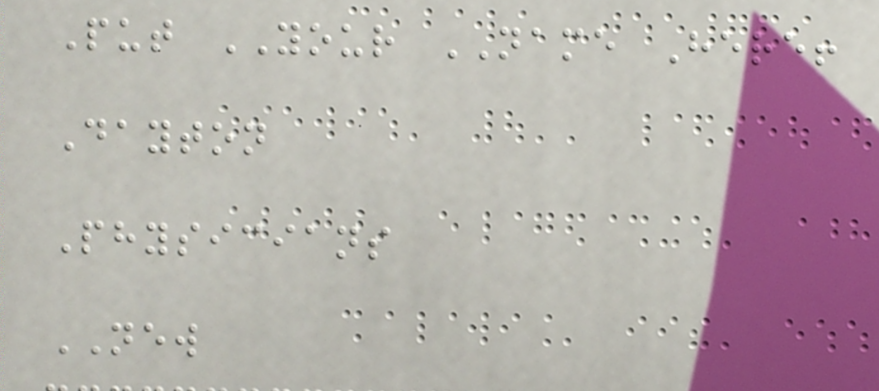Put YOUR NAME Here!
Dayton
Physicians
NEW
